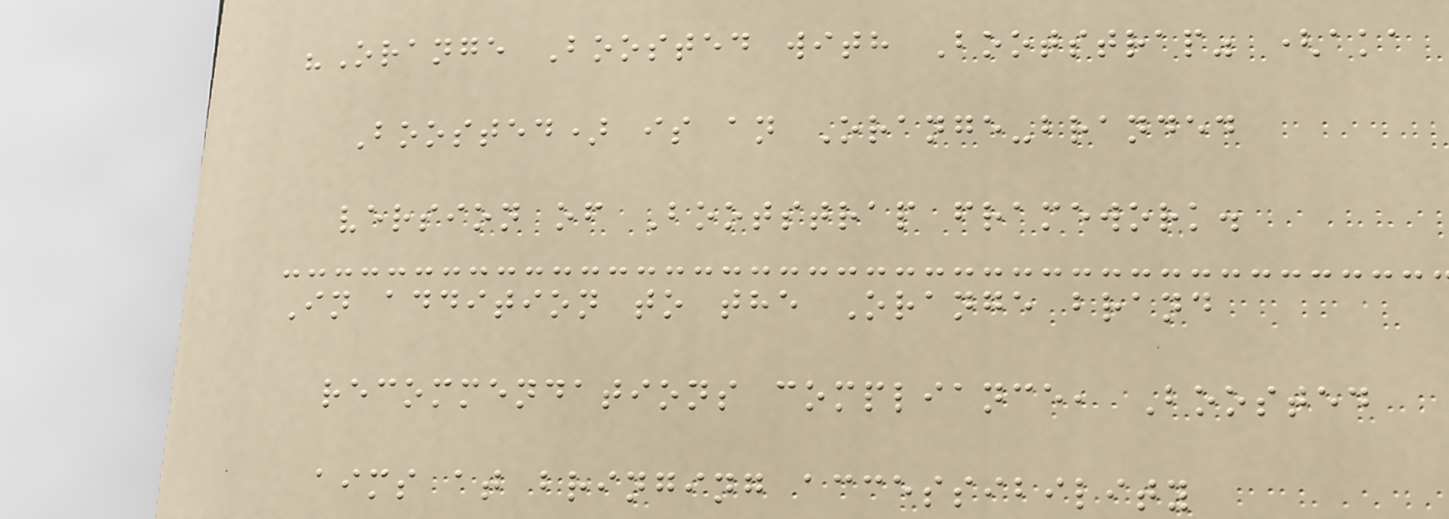"Orange Boosted with Bootstrap" (aka
Boosted) is an Orange-branded
version of Bootstrap framework.
In addition to the Orange brand
recommendations compliance, Boosted
aims at bringing accessibility
